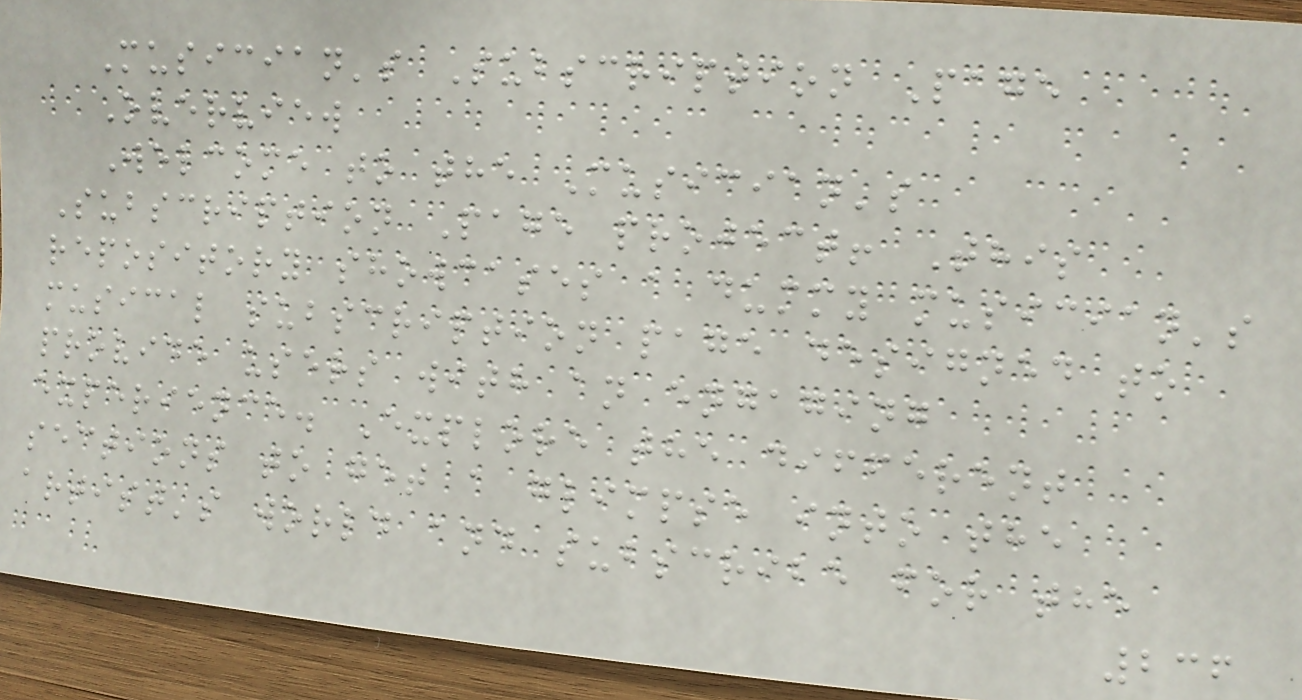Musician's Subscription Page
Overview
Welcome to the Musician's
Subscription Page project! This
repository showcases a dummy musician's
musical subscription page designed to
provide users with an engaging
experience. Explore the different
sections to get a glimpse into the
artist's world and subscribe for the
236
